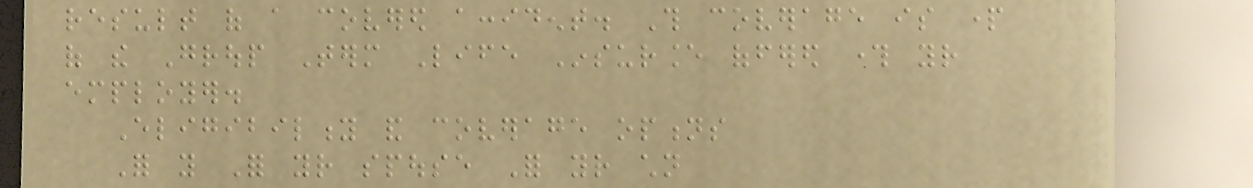result of a covered accident. This coverage is part
of the Group Term Life Insurance offered through your
employer.
Eligibility and coverage options
For you For your spouse For your children
